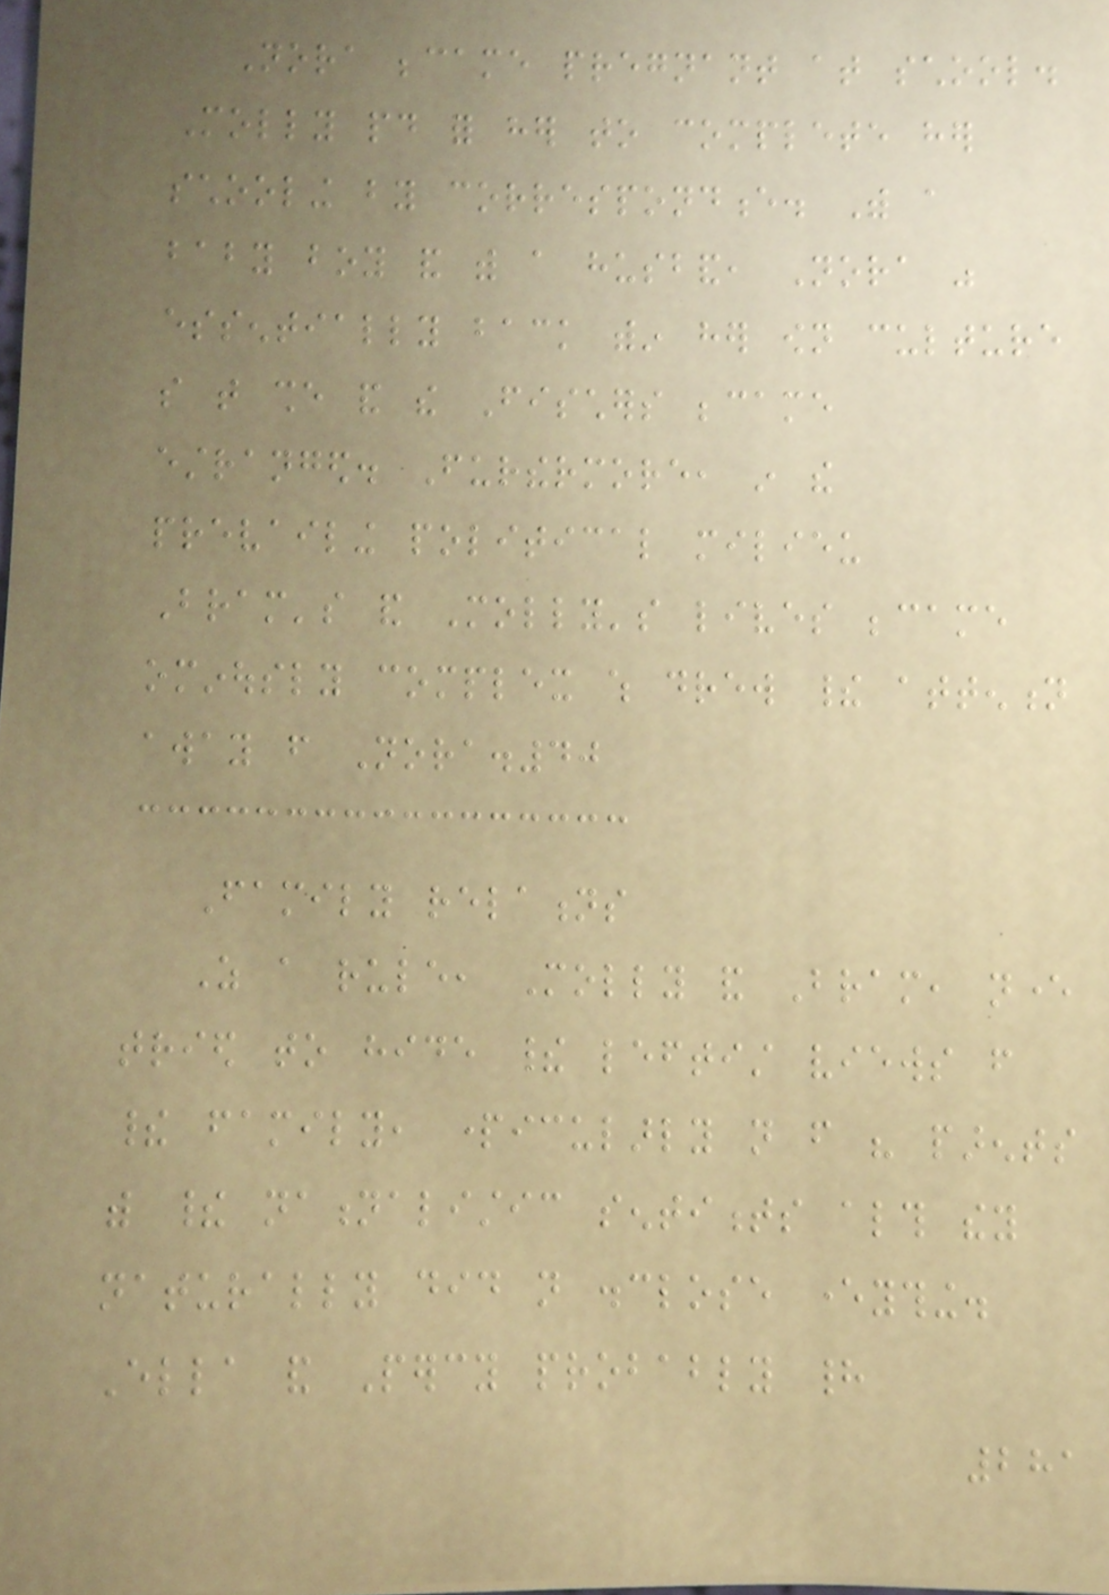Nora became pregnant at school.
Molly paid for her to complete her
schooling by correspondence. With a
baby boy and with a husband, Nora was
essentially back within her own culture
so that she and the Fischers became
estranged. Furthermore, in the
prevailing political milieu
Bram's and Molly's lives became
ominously complex which drew their attention
away from Nora.40
Family relations
As a rule, Molly and Bram, never
tried to hide their leftist views from
their family, particularly not from his parents
with their nationalistic sentiments although they
naturally did not disclose everything.
Ella and Percy probably had
281
